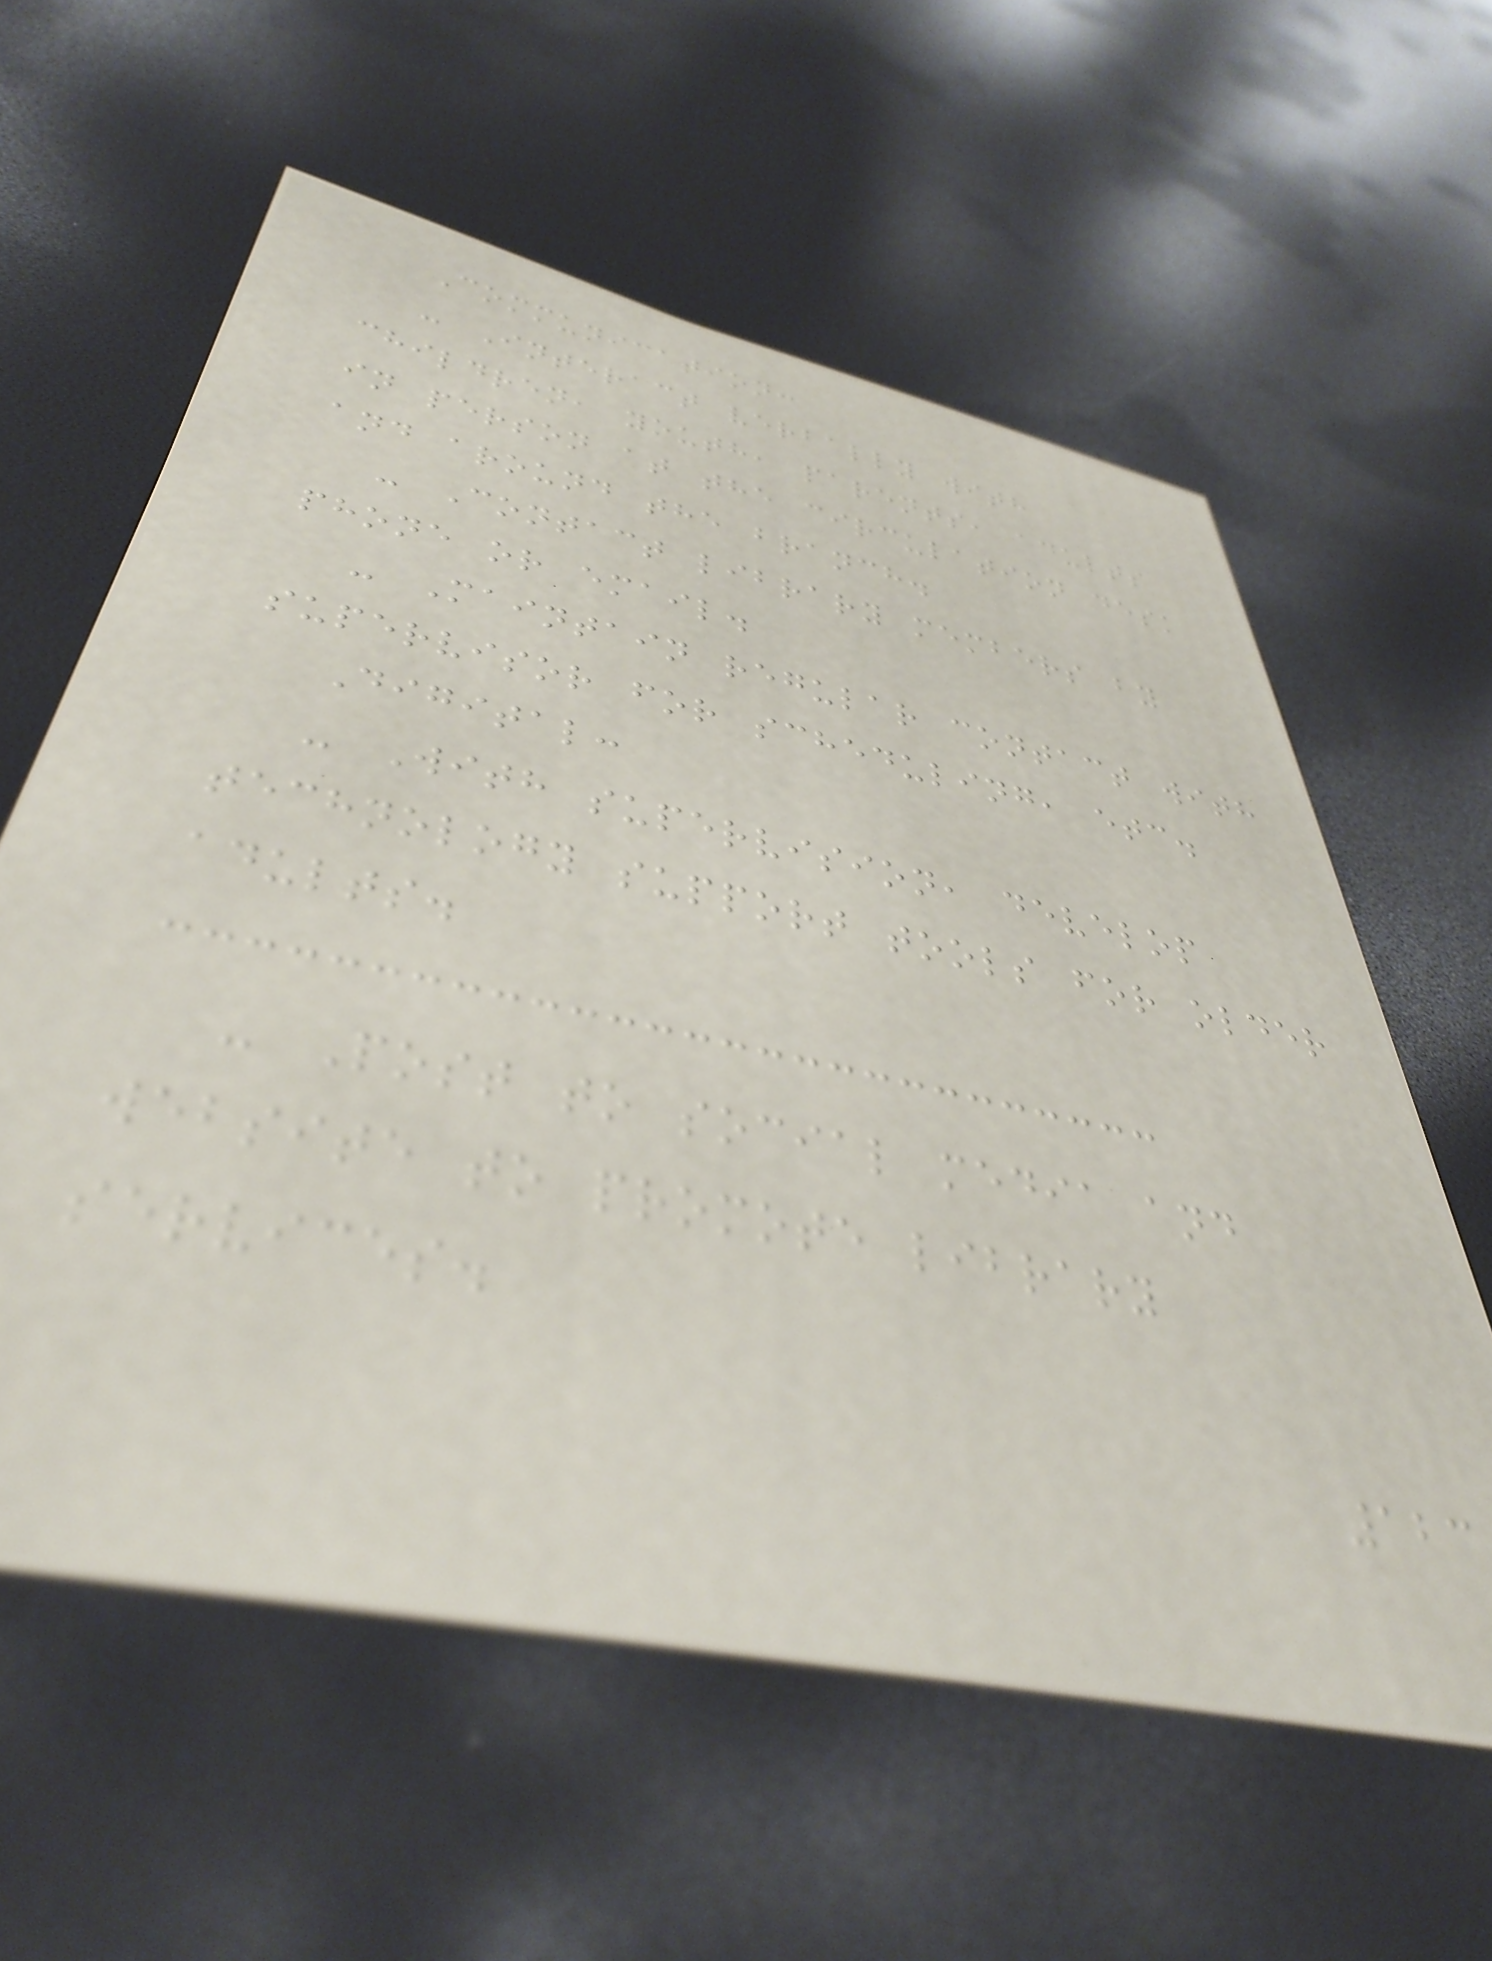Communication:
- Interact verbally with
children, youth, parents, adults
in person at the circulation desk
and around the branch.
- Contact library members by
phone or email.
- Maintain regular contact with
supervisor for scheduling, etc.
Digital:
- With supervision, develop
technology support tools for older
adults.
- Post to social media and
website to promote library
services.
123
